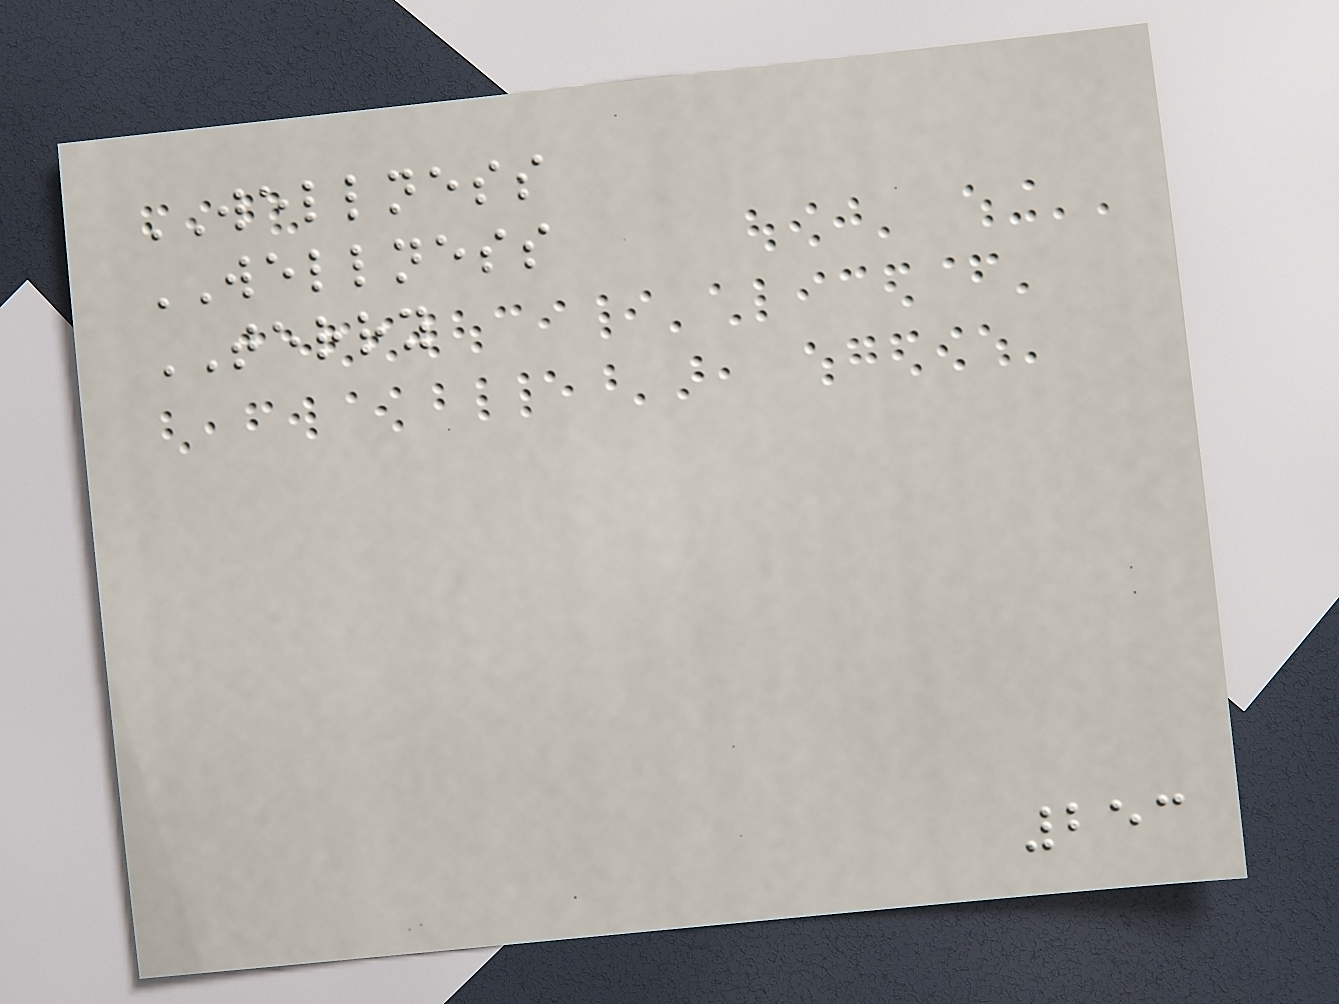WELLNESS
WELLNESS
TERRY
253
